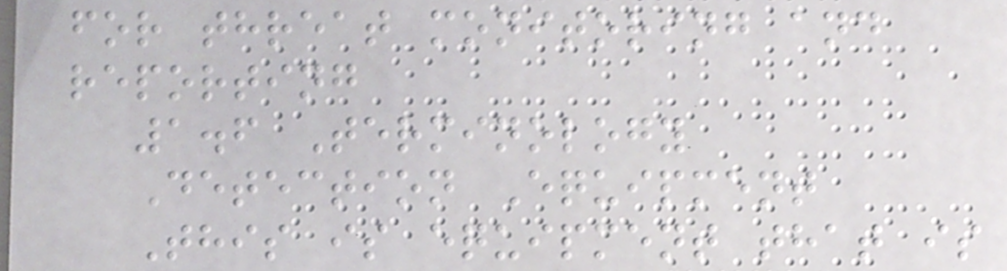for threat monitoring and
reporting
1.6 Terminology
Detection Equipment
This is equipment that is
